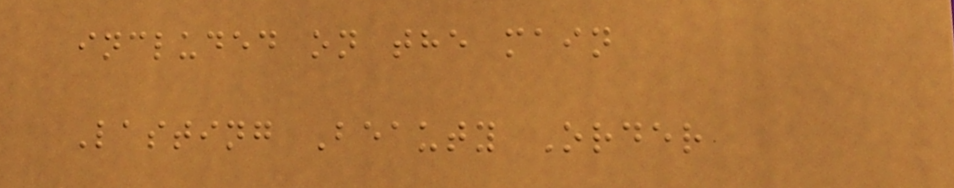included on the main
Lasting Beauty Order
